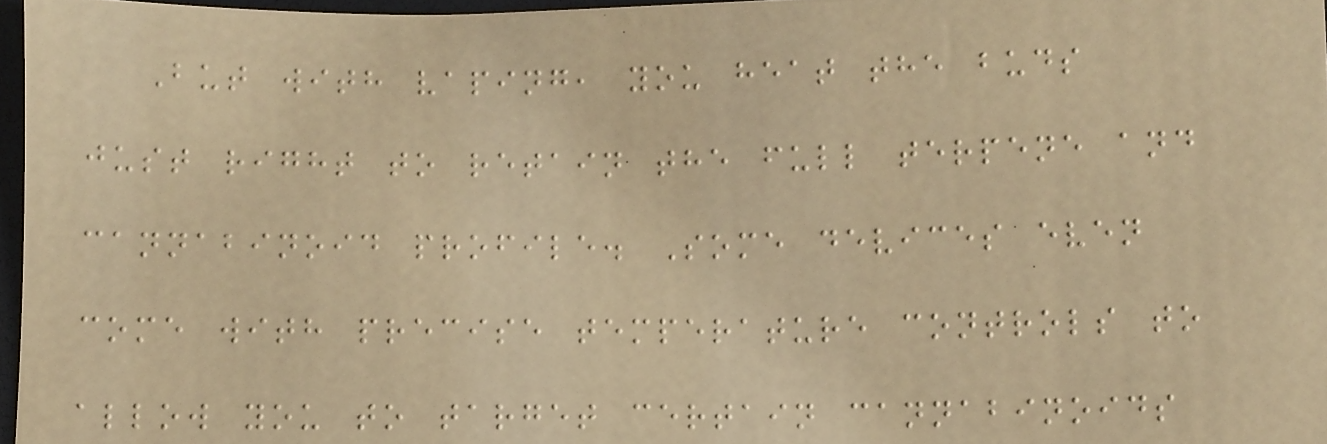But with vaping, you heat the buds
just right to retain the full terpene and
cannabinoid profile. Some devices even
come with precise temperature controls to
allow you to target certain cannabinoids
